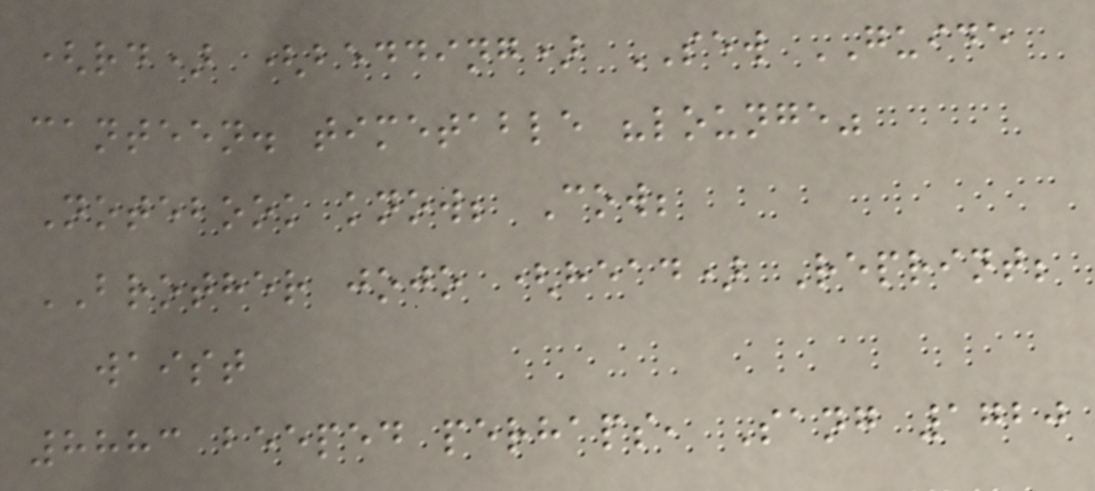(rd) (bedding) SEW GUIDE
canteen. timetable "lounge"
Notebook know; Cow;
BROTHER jojo (head) Reprint;
waist
8883 beeped perhaps, Sang 1720
